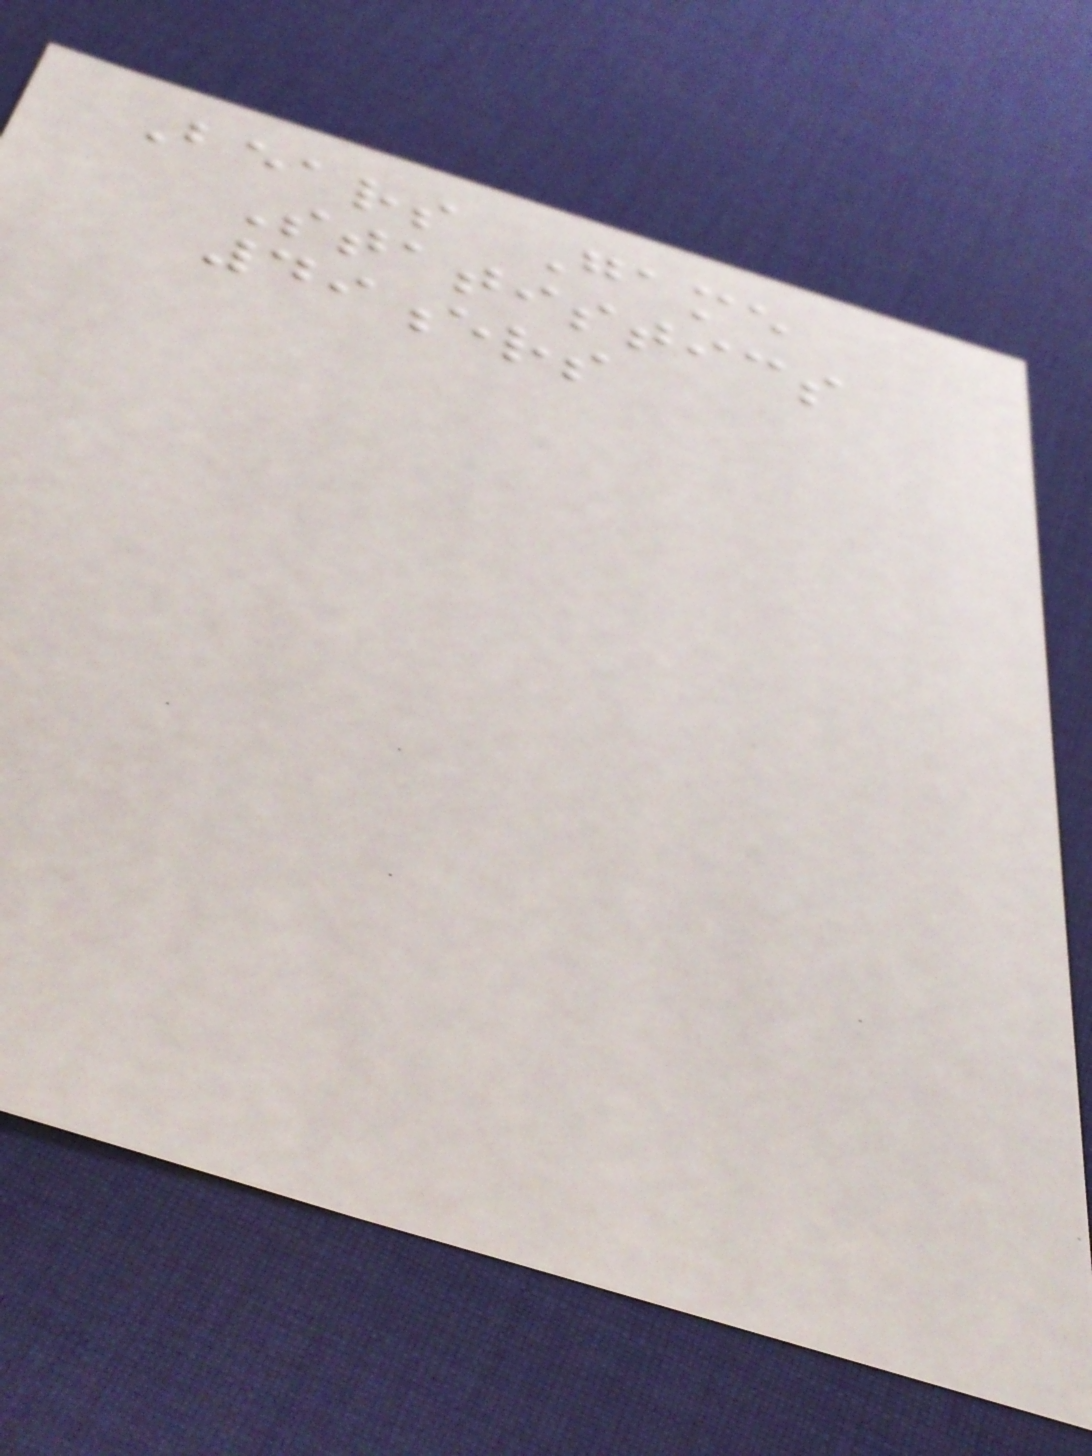Bears Game
Statistics
49ers
